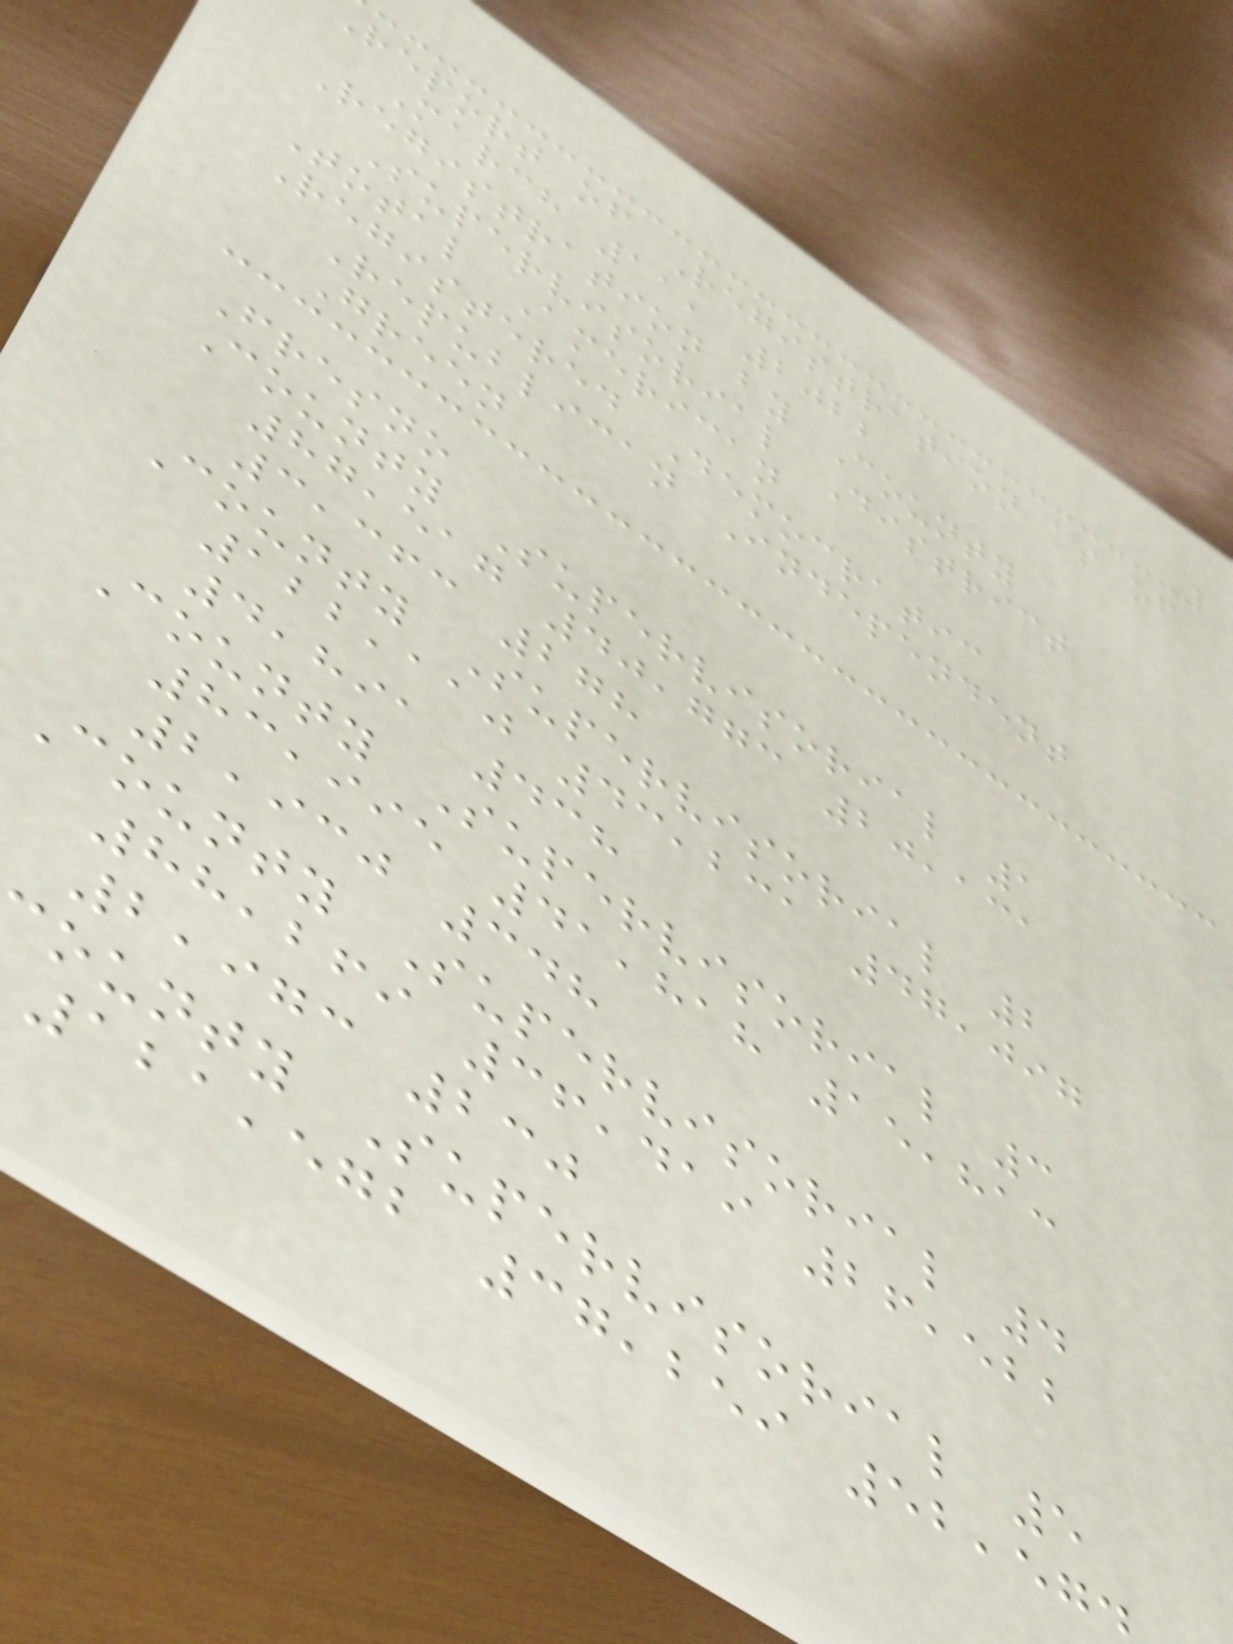report of Registration as of
March 11, 2022
Registration by County
Supervisorial District
Total American
Registered Democratic
Republican Independent
Green
Fresno
County Supervisorial 1
87,517 40,773 20,131
3,363 278
County Supervisorial 2
122,110 43,231 47,097
4,891 438
County Supervisorial 3
83,995 41,818 15,813
2,930 348
County Supervisorial 4
88,269 36,419 26,522
2,973 230
ounty Supervisorial 5
121,572 37,259 52,57
